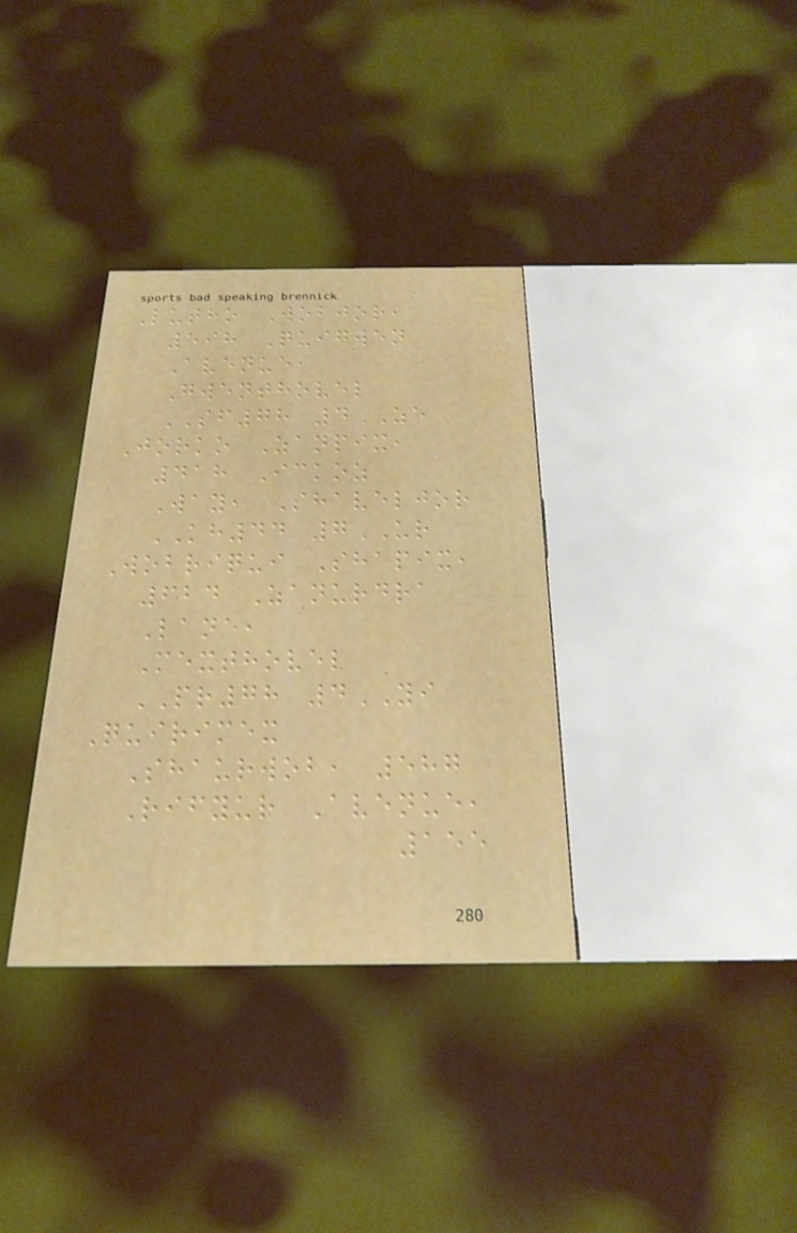Lutho Wobjor,
598 Quigwen
Avenue,
Gwenthovel
SF78 4ZE
Jorko Zanpix,
418 Ickoz
Way, Shaveljor
KH44 7UR
Wobriqui Shapix,
624 Zanurdra
Lane,
Mexthovel
PR78 4YI
Quirimex
Shaurwob, 587
Rifyur Avenue,
155
